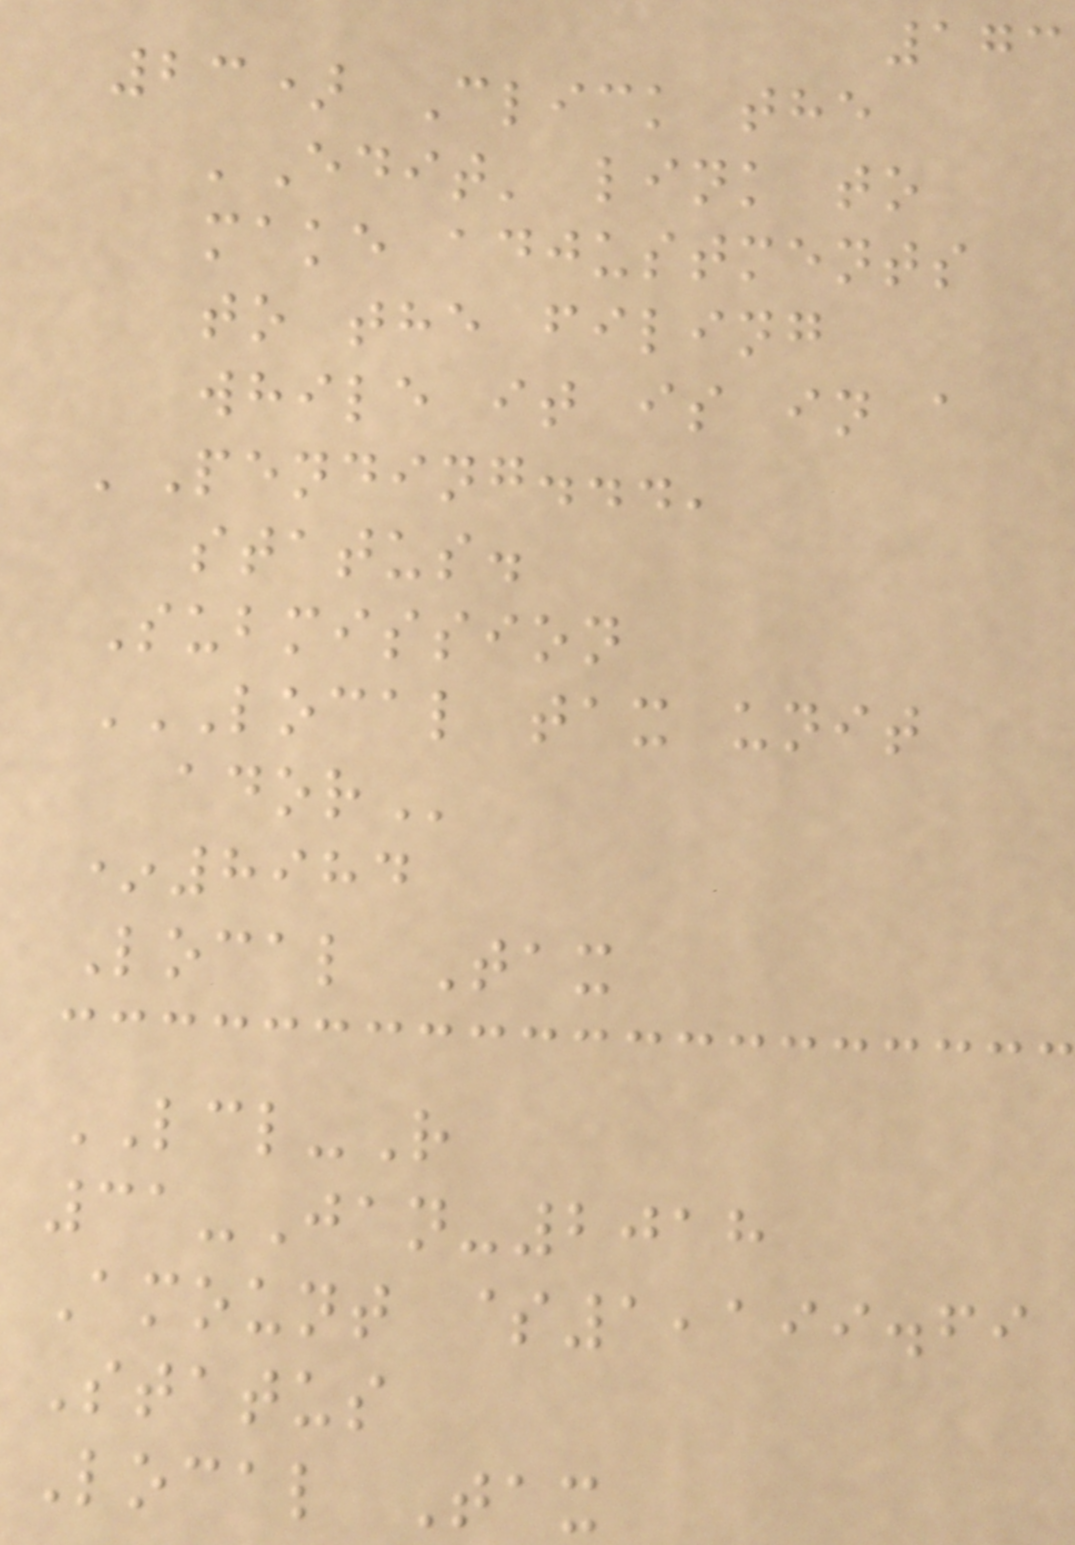173
23) Click the
'Edit' link to
make adjustments
to the filing
while it is in a
'Pending...'
status.
Submission
LOCAL TAX UNIT
ADOR
*8984
Local Tax
LCL-R
31-Jan-2018
Amount $1,199.69
Status
Local Tax
